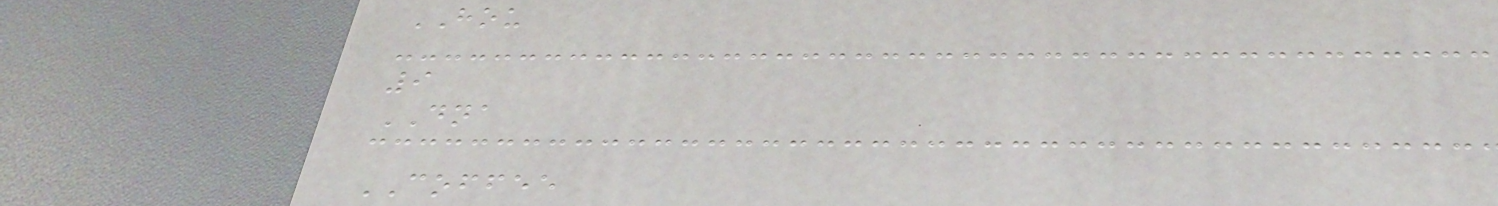HOU
9
DNA
COFFEE
